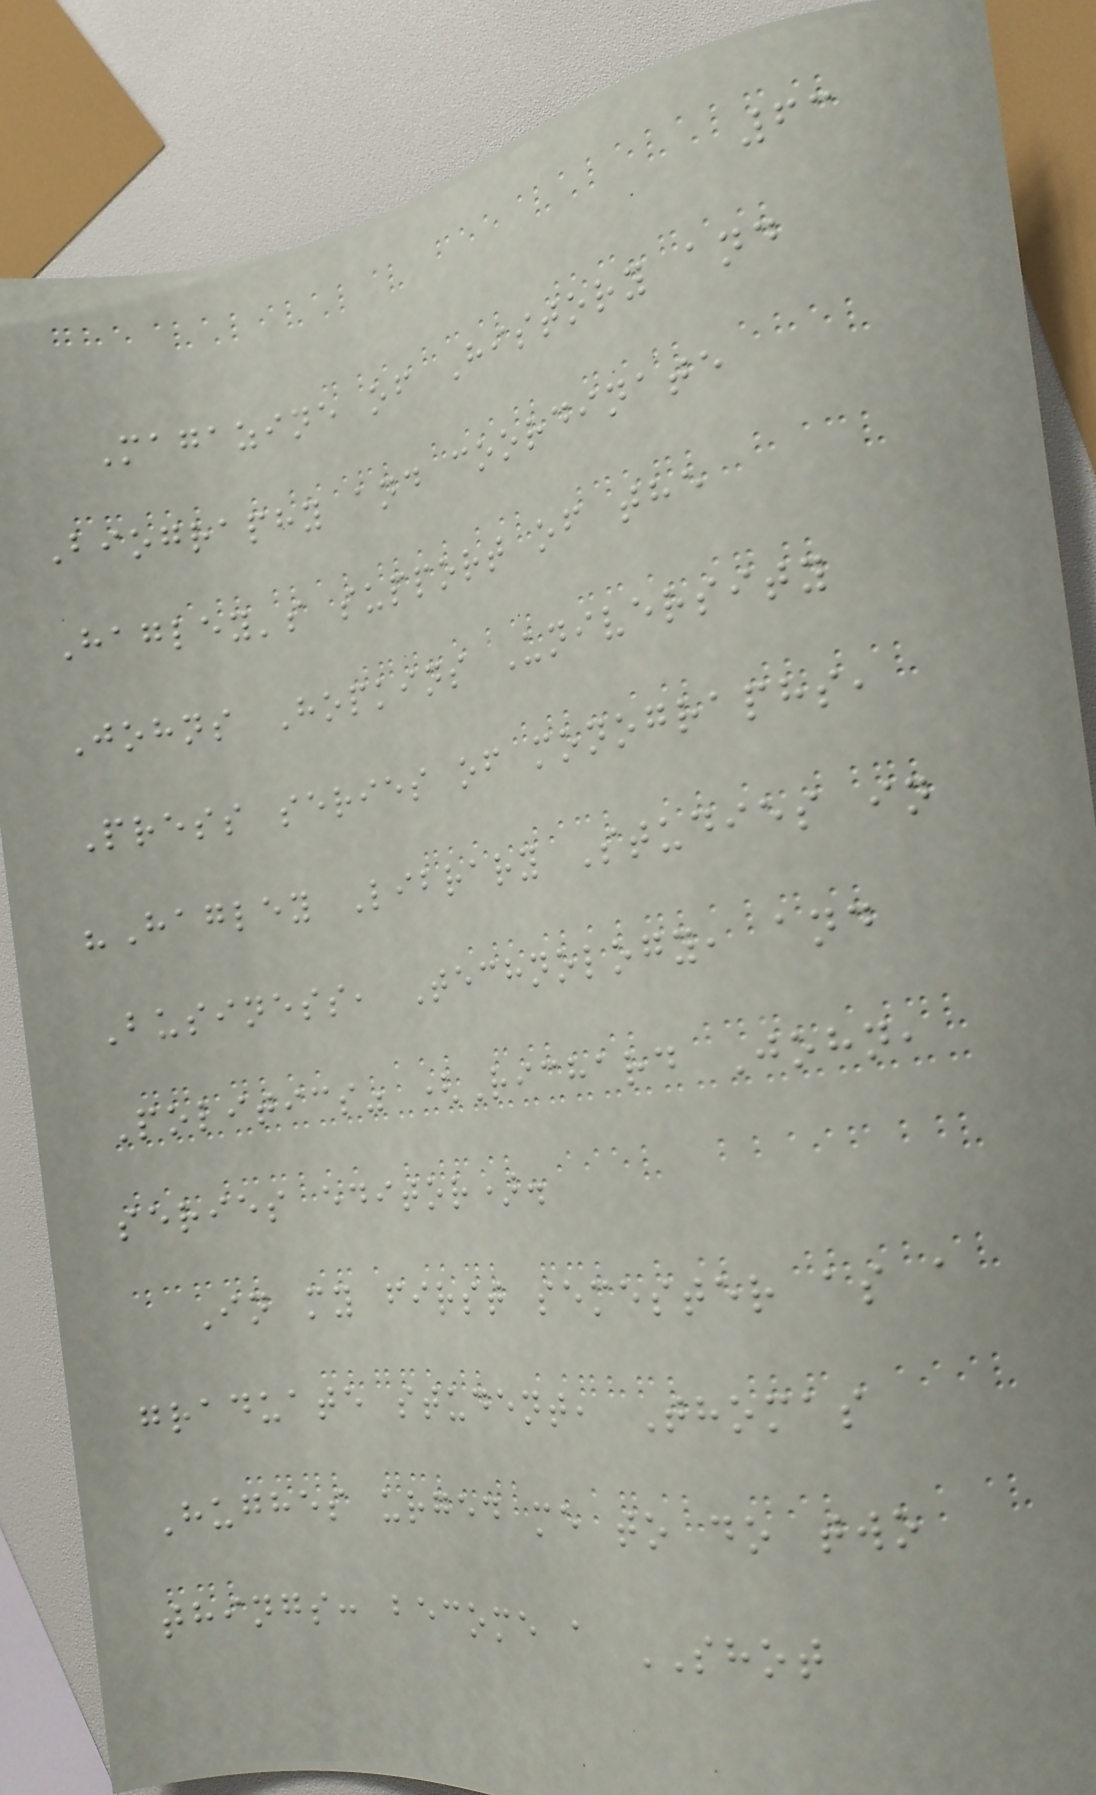63
Magazine of History and
Biography and coordinate
Hagley's support of the
Johns Hopkins University
Press series of monographs,
"Hagley Library Studies in
Business, Technology, and
Politics" (Richard John,
series editor).
In my first semester as a
graduate student, Thomas
Hughes urged me to do two
things: become a SHOT
